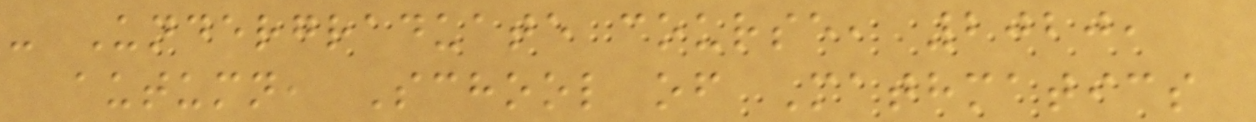- Undergraduate course, 2020,
autumn, School of Mathmatics
